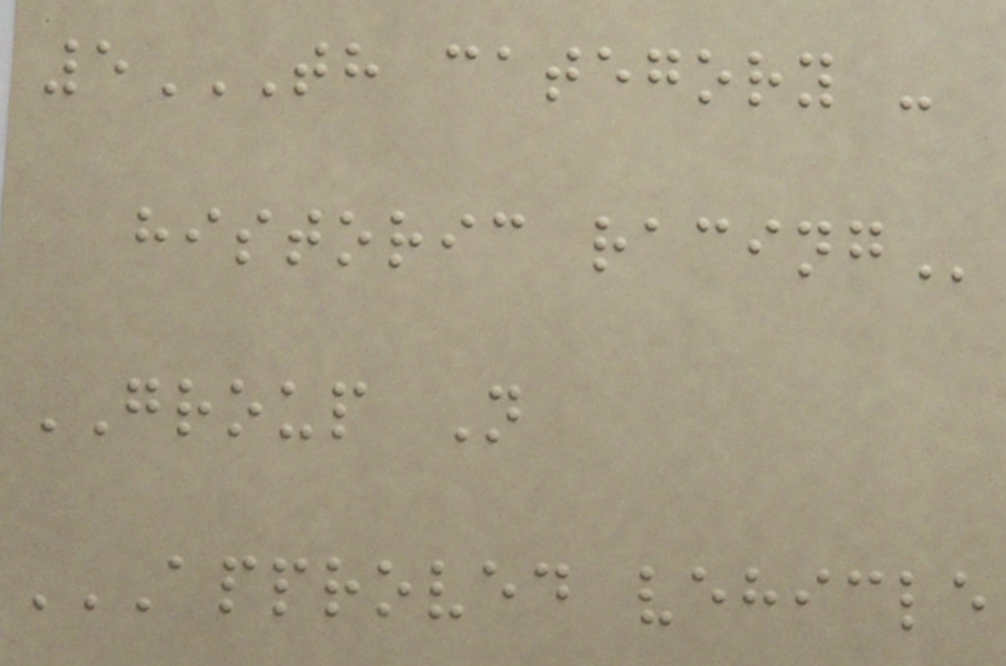5TH CATEGORY -
HISTORIC RACING
GROUP N
APPROVED VEHICLE
